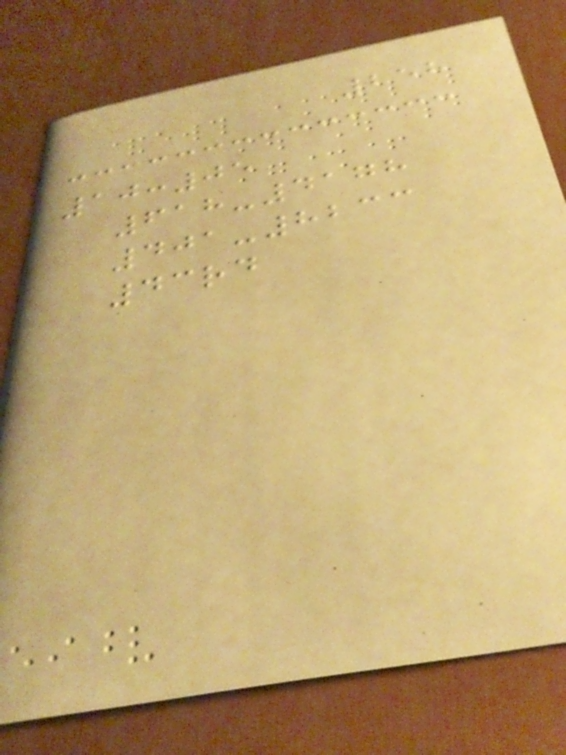258
10:05
618-4178
401-8233
43rd
